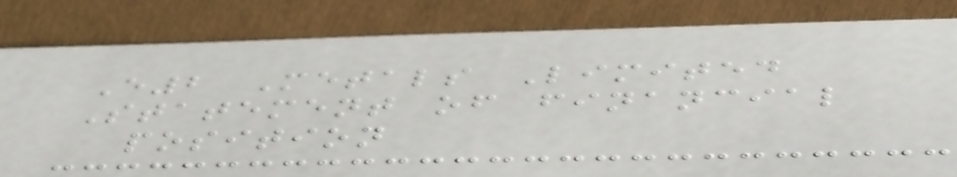E2 Metals Limited
Statement of financial
position
